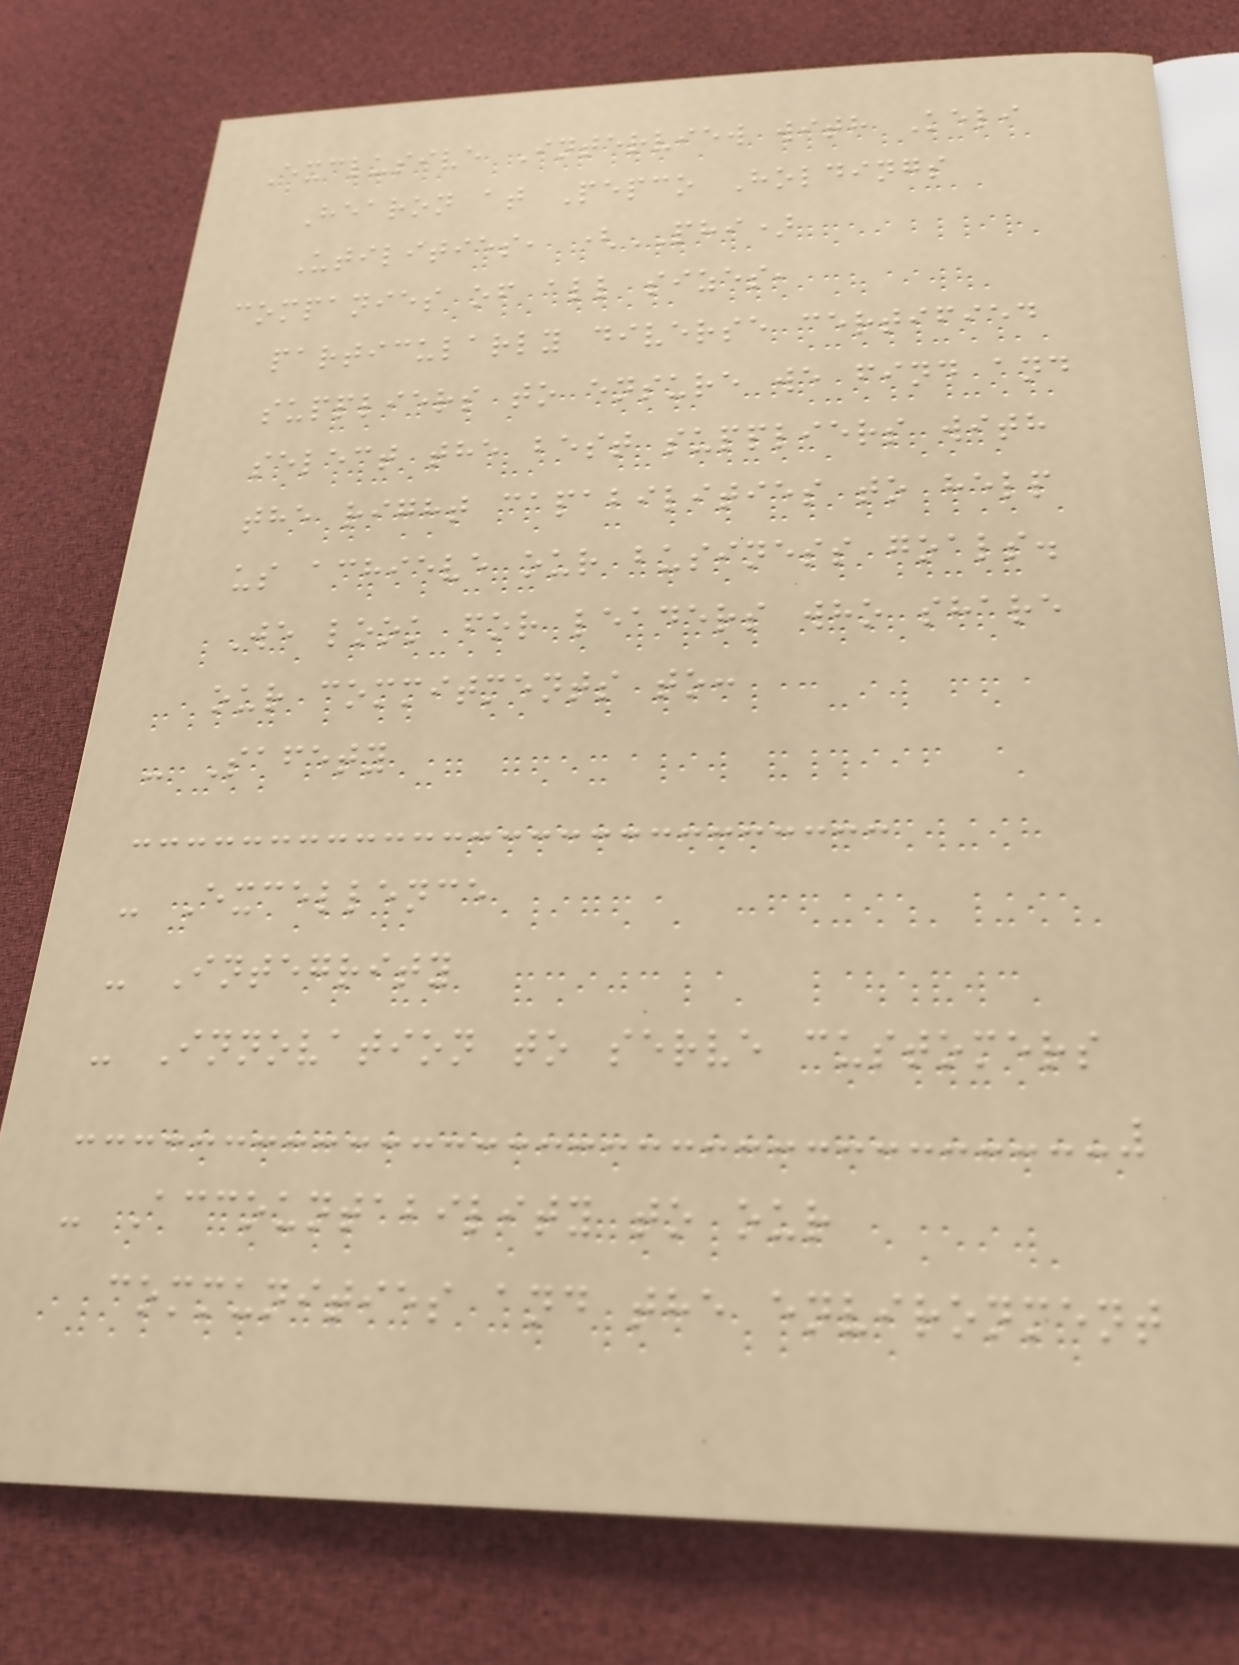Exclusive Interview with Keli
Hearon at Pepco Holdings
Utilities, (PHI)
companies of all sizes,
particularly diverse certified
suppliers to ensure we find and
select the best suppliers with
the right capabilities to help
us achieve our business goals.
We look for leaders who share
our commitments to:
- Safety
- Excellence
- Integrity
- Innovation to serve customers
- Accountability to our
communities and the environment
